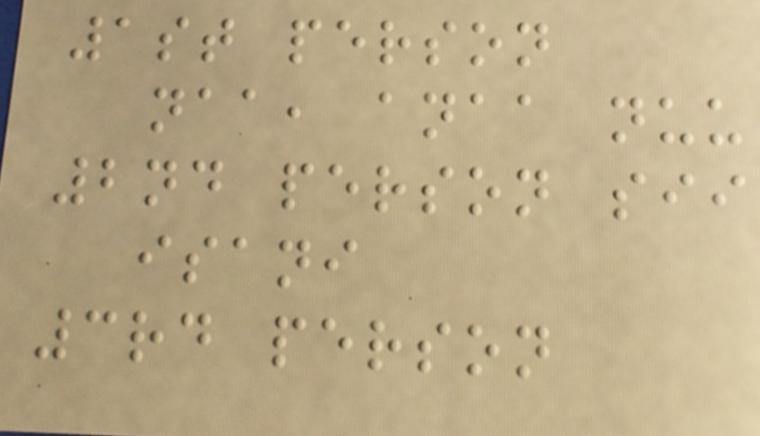1st person
naa, anaa nuu
2nd person sii
isani
3rd person
